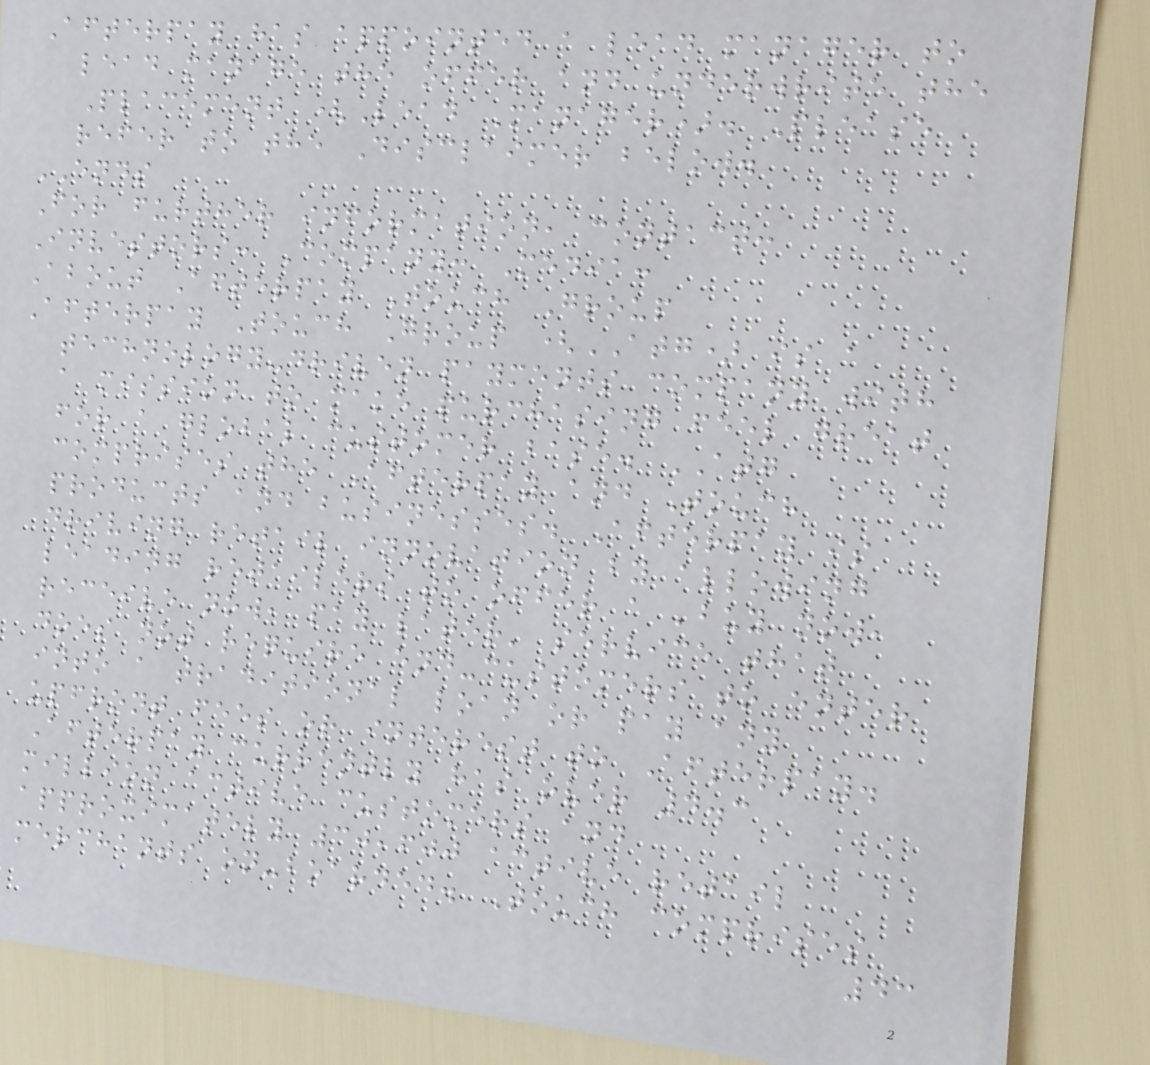Afterpay has appointed a lead manager to
lead manage the offer and underwrite the
Placement (Lead Manager). Please
refer to the Disclaimer below.
ENDS
For further information, contact:
Investors: Company: Media:
About Afterpay Touch Group
Afterpay Touch Group (ATG) is a
technology-driven payments company with
a mission to make purchasing feel great
for a global customer base. ATG
comprises the Afterpay and Touch
products and businesses. Afterpay is
driving retail innovation by allowing
leading retailers to offer a 'buy now,
receive now, pay later' service that
does not require end-customers to enter
into a traditional loan or pay any
upfront fees or interest to Afterpay.
Afterpay currently has over 4.3
million active customers and
approximately 30,600 active retail
merchants on-boarded. Touch comprises
43
